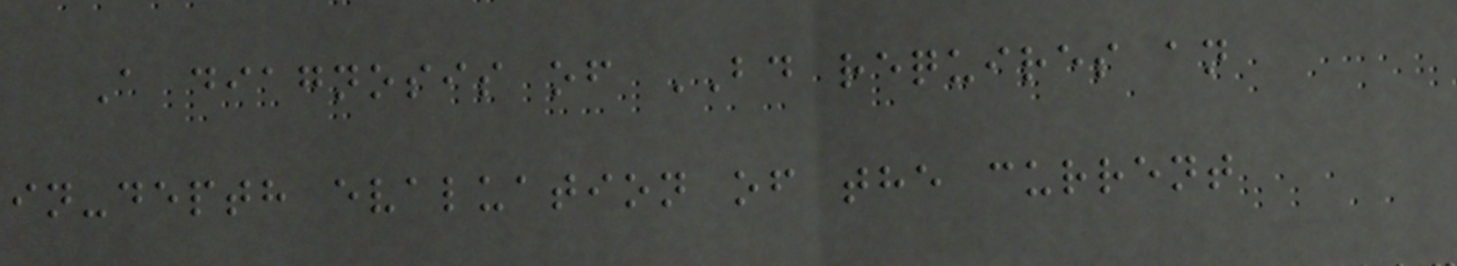A diagnosis of BD requires an
in-depth evaluation of the current
